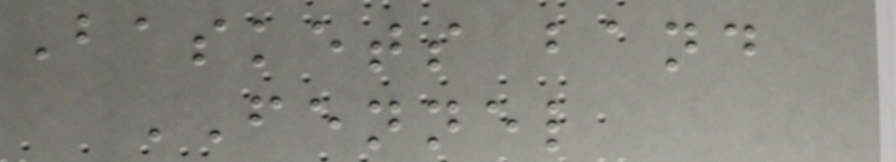Baskets band
FENNEL
